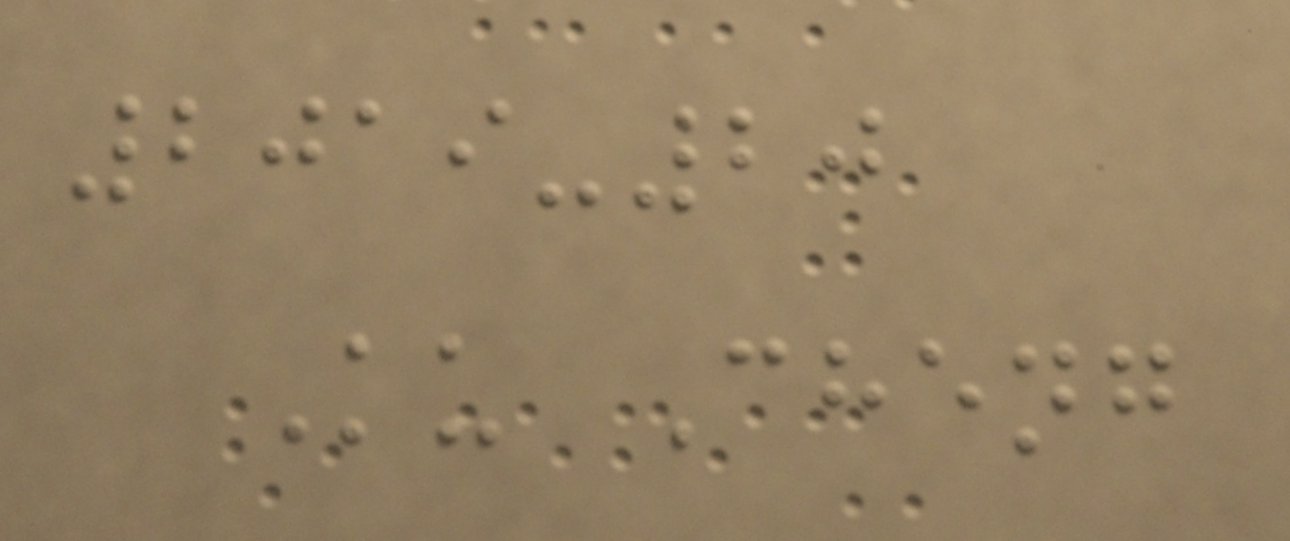2019-20
Ku Cheng
